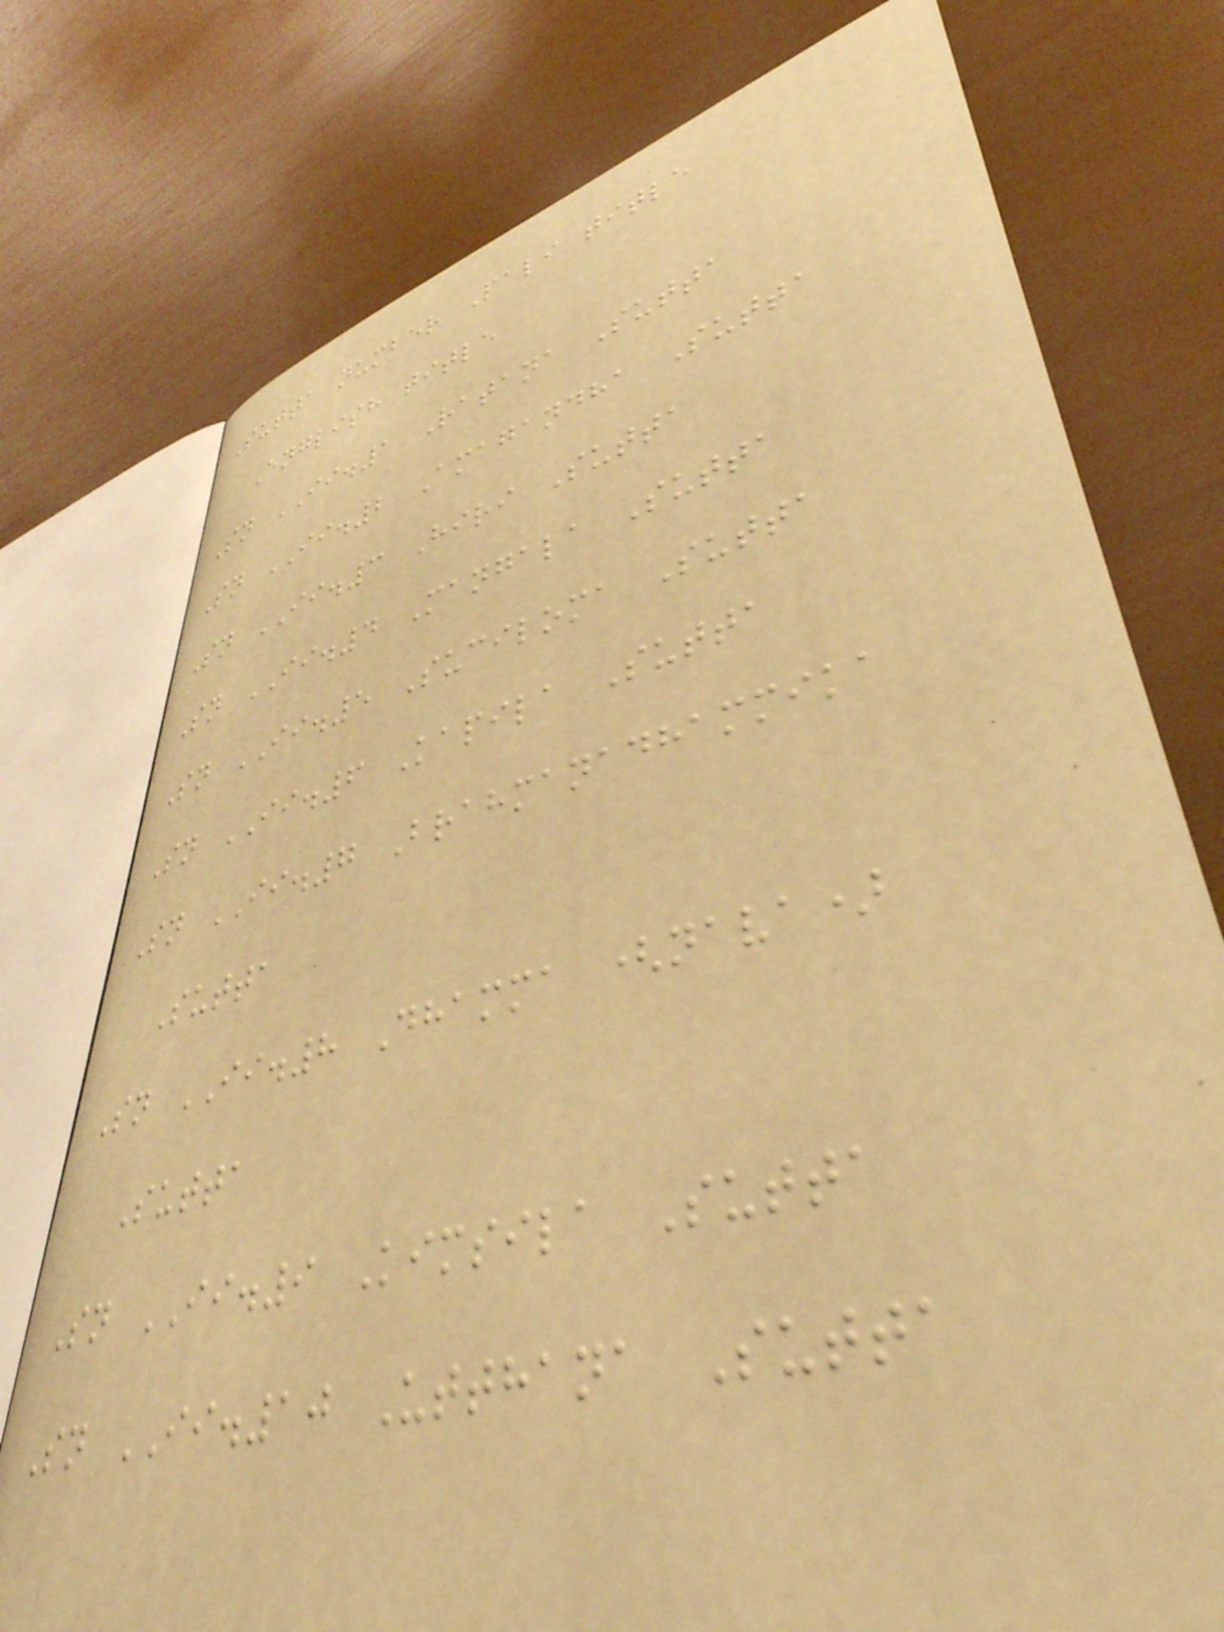Sutta number Pali title
English title
Sn II.1 Ratana Sutta
Sn II.2 Amagandha Sutta
Sn II.3 Hiri Sutta
Sn II.4 Mangala Sutta
Sn II.5 Suciloma Sutta
Sn II.6 Kapila Sutta
Sn II.7 Brahmanadhammika
Sutta
Sn II.8 Dhamma (nava)
Sutta
Sn II.9 Kimsila Sutta
Sn II.10 Utthana Sutta
